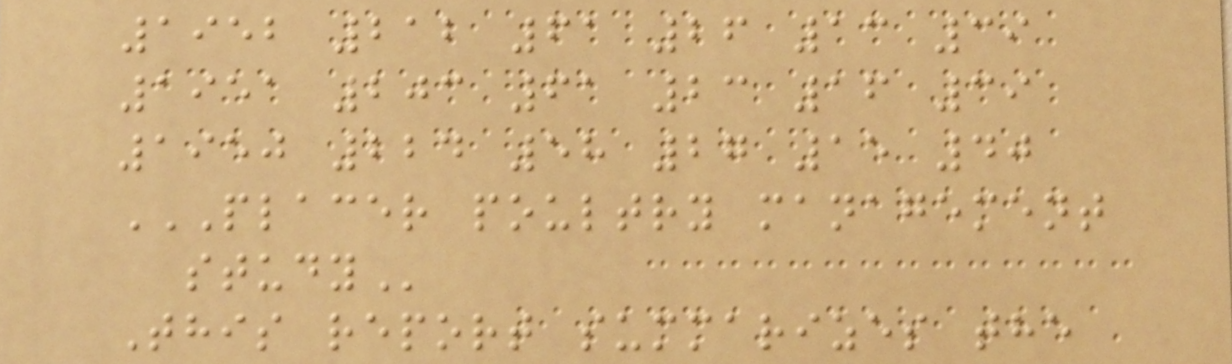1952 212 61 26 13 39
1951 203 61 23 16 39
1950 224 58 27 15 40
PLACER POULTRY MANAGEMENT
STUDY
This report summarizes the
